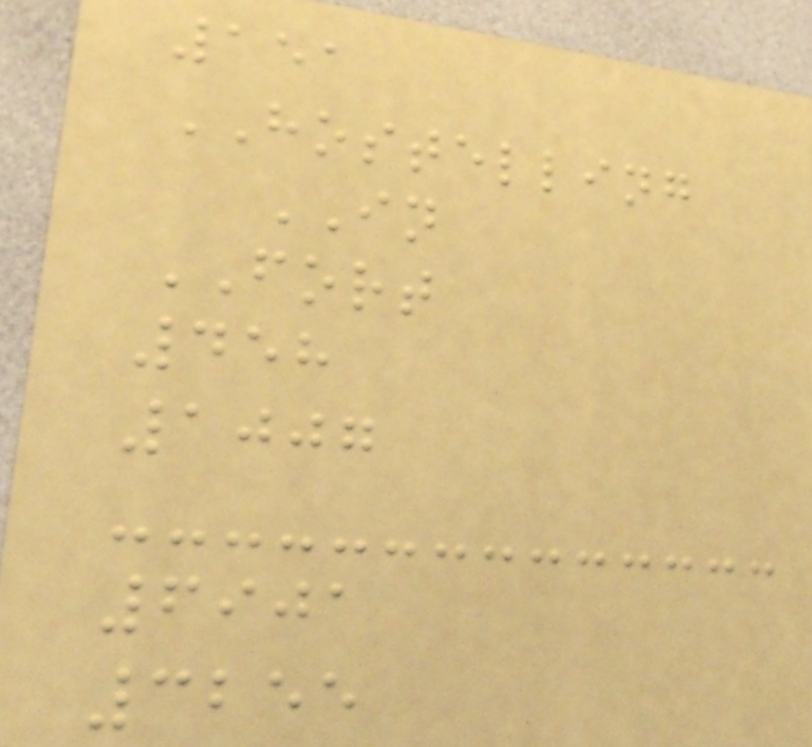151
HOSTELLING
IN
FORT
458
1007
6901
3255
